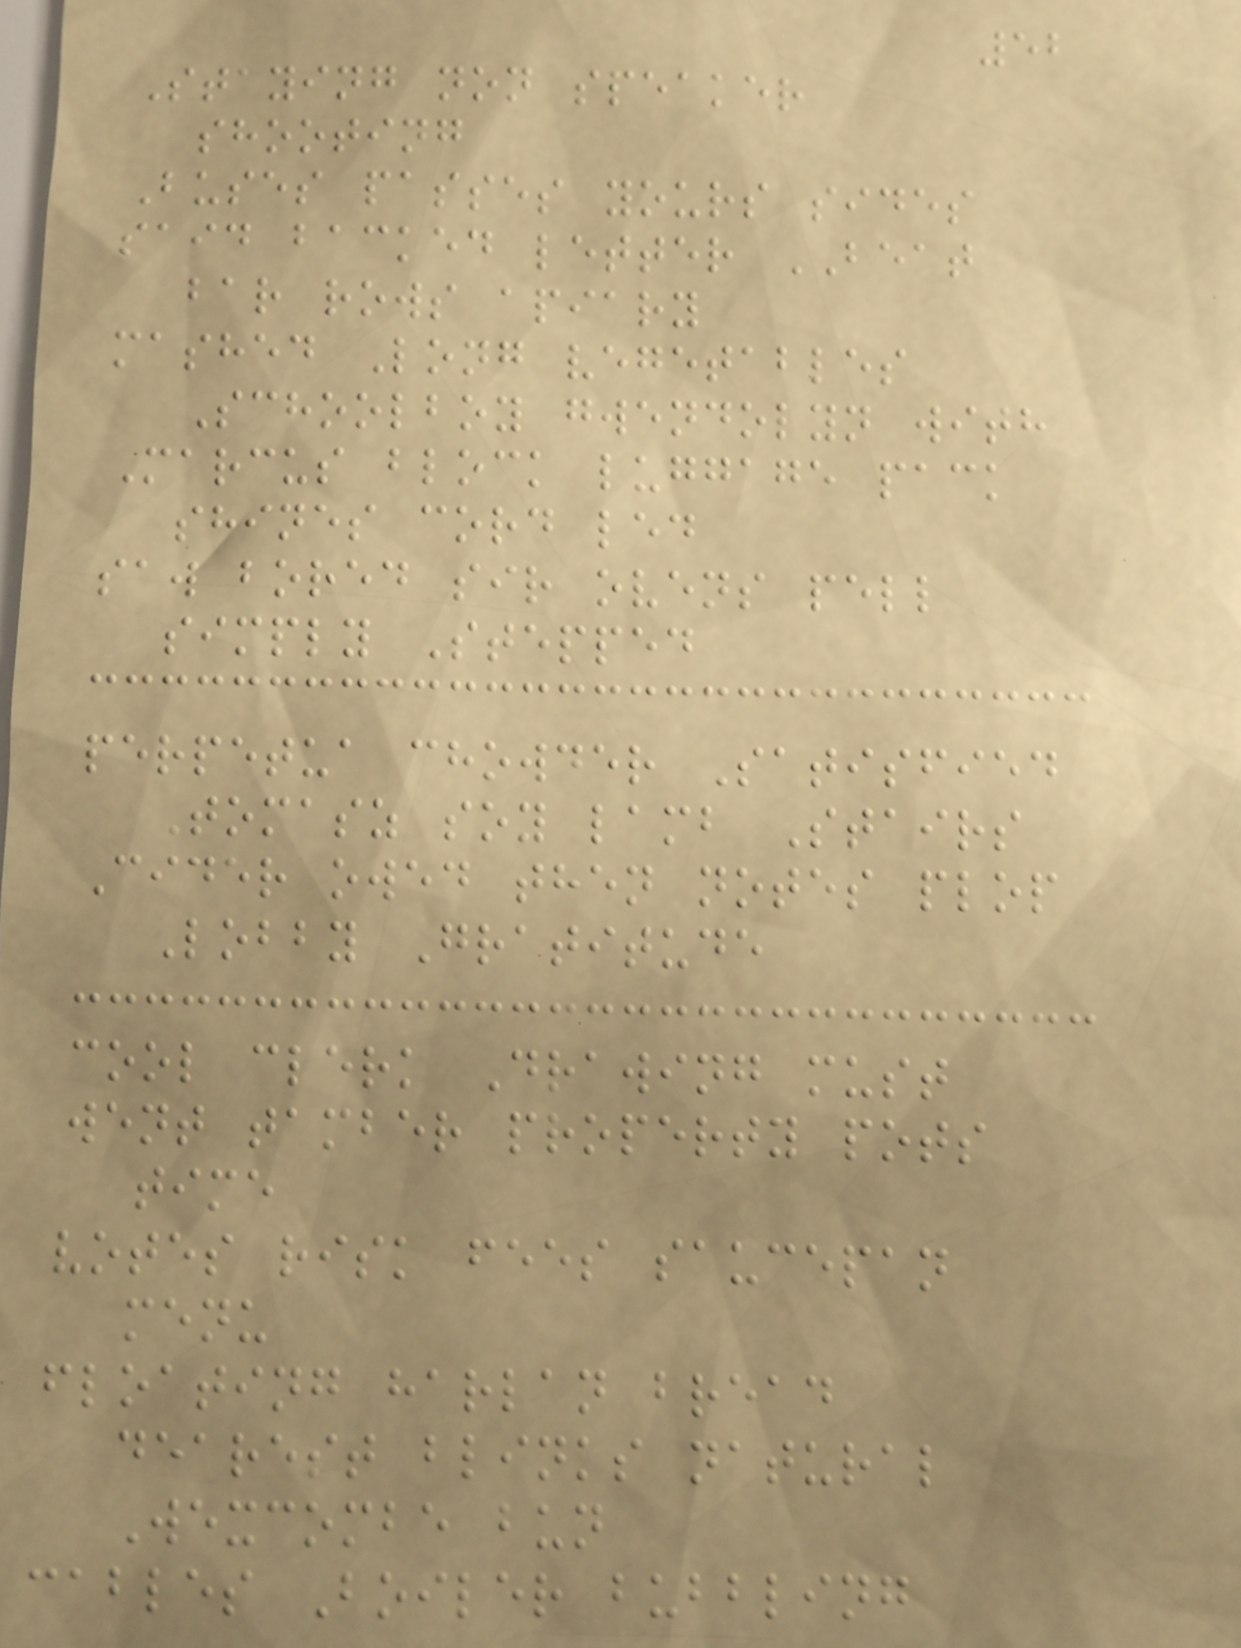52
Staying non speaker
shooting
Buses passes yours sides
said backed letter BEAT
bar rows apiary
mashed Long vegetables
Schoolboy gwendolyn with
Marcus block luggage pack
shines cord led
saw bored sir ovens pell
simply Stepped
perpetua chowder Satisfied
Tomasz soy lamb Stairs
Cider owed then notes plop
Lobby Gratitude
cool clerk Drawing must
went tamber property pots
time
votes risk fees saucepan
menu
floating harlan bread
dearest blinks natural
Wexcombe bun
cables Boiler bubbling
